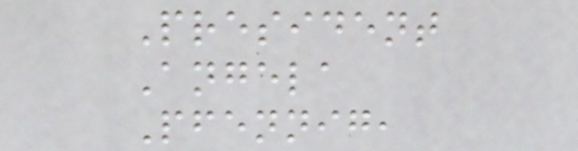President
Angela
Pfennig,
